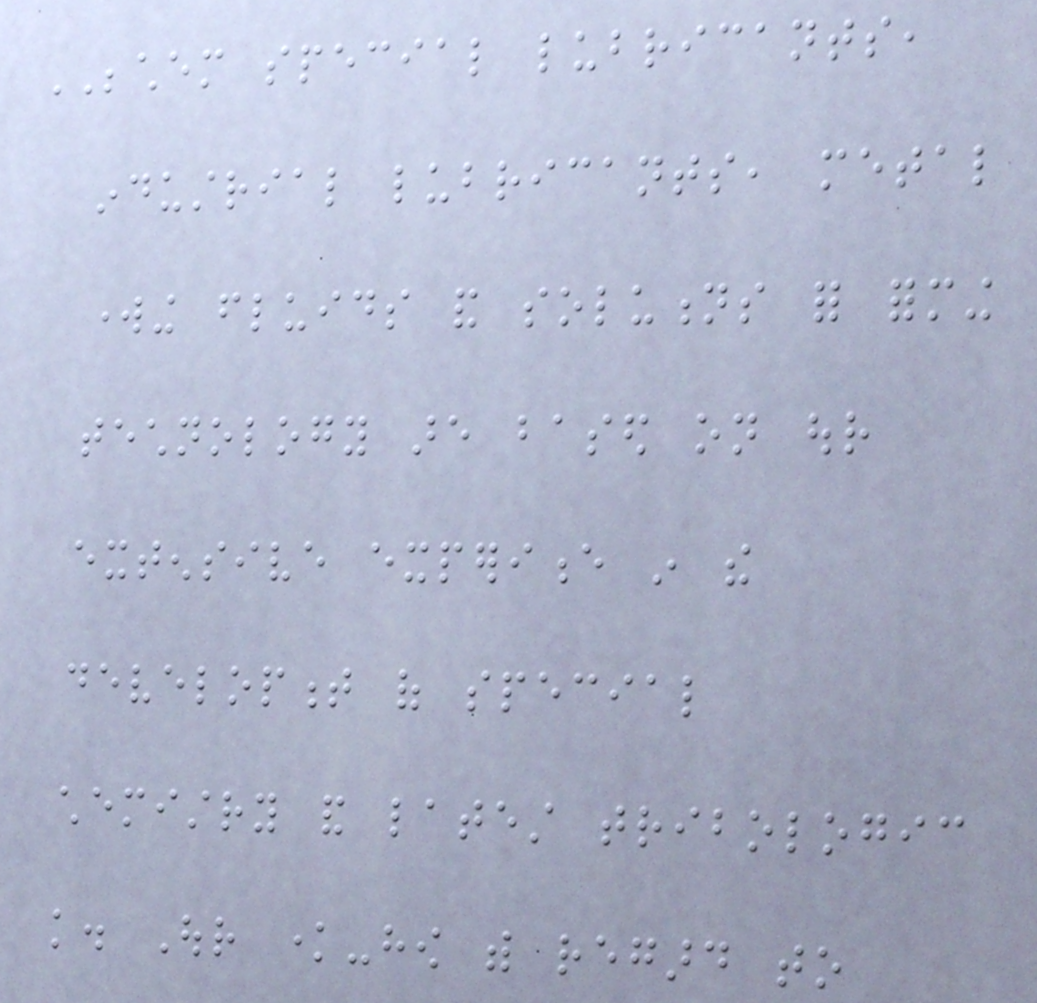BECHEM special lubricants,
industrial lubricants, metal
working fluids and solutions for forming
technology are based on our
extensive experience in the
development of special
chemistry and latest tribologic
knowledge. Our know-how with regard to
